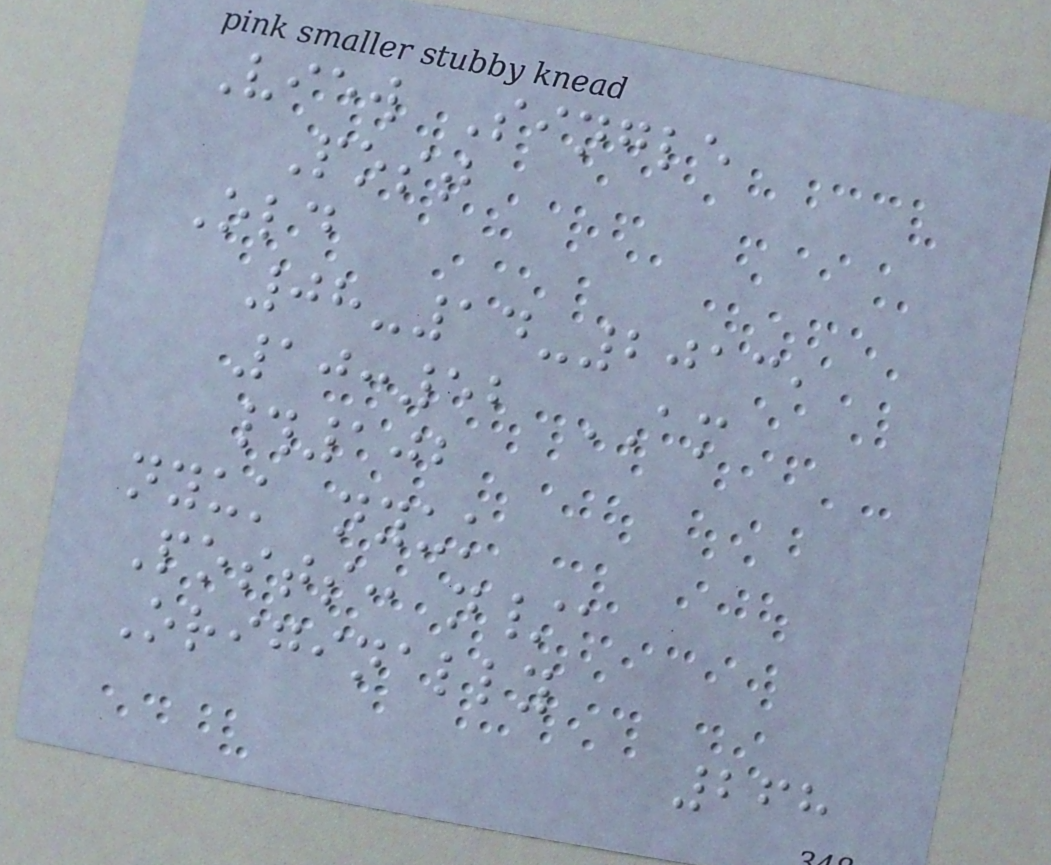View Single
Post
Old
08-14-2013,
10:52 AM
#102
nyuk nyuk
Posts: n/a
Originally
268
